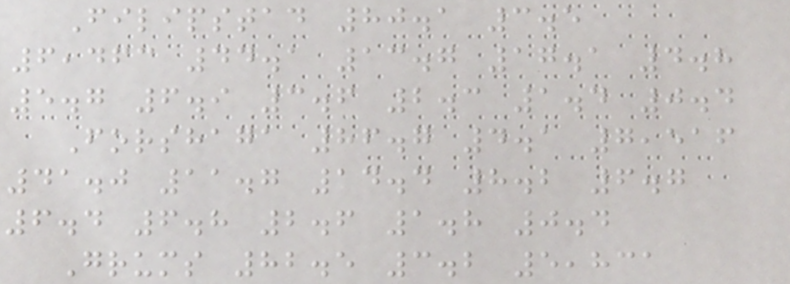Filipstad 80.1 3.5
6,463 44.1 13.7 17.1 4.8
5.7 6.9 3.6 2.3 1.4 0.4
Forshaga 86.7 4.1 7,516
41.0 11.7 14.4 8.2 6.7
6.4 6.8 2.6 1.8 0.4
Grums 82.5 3.2 5,831
